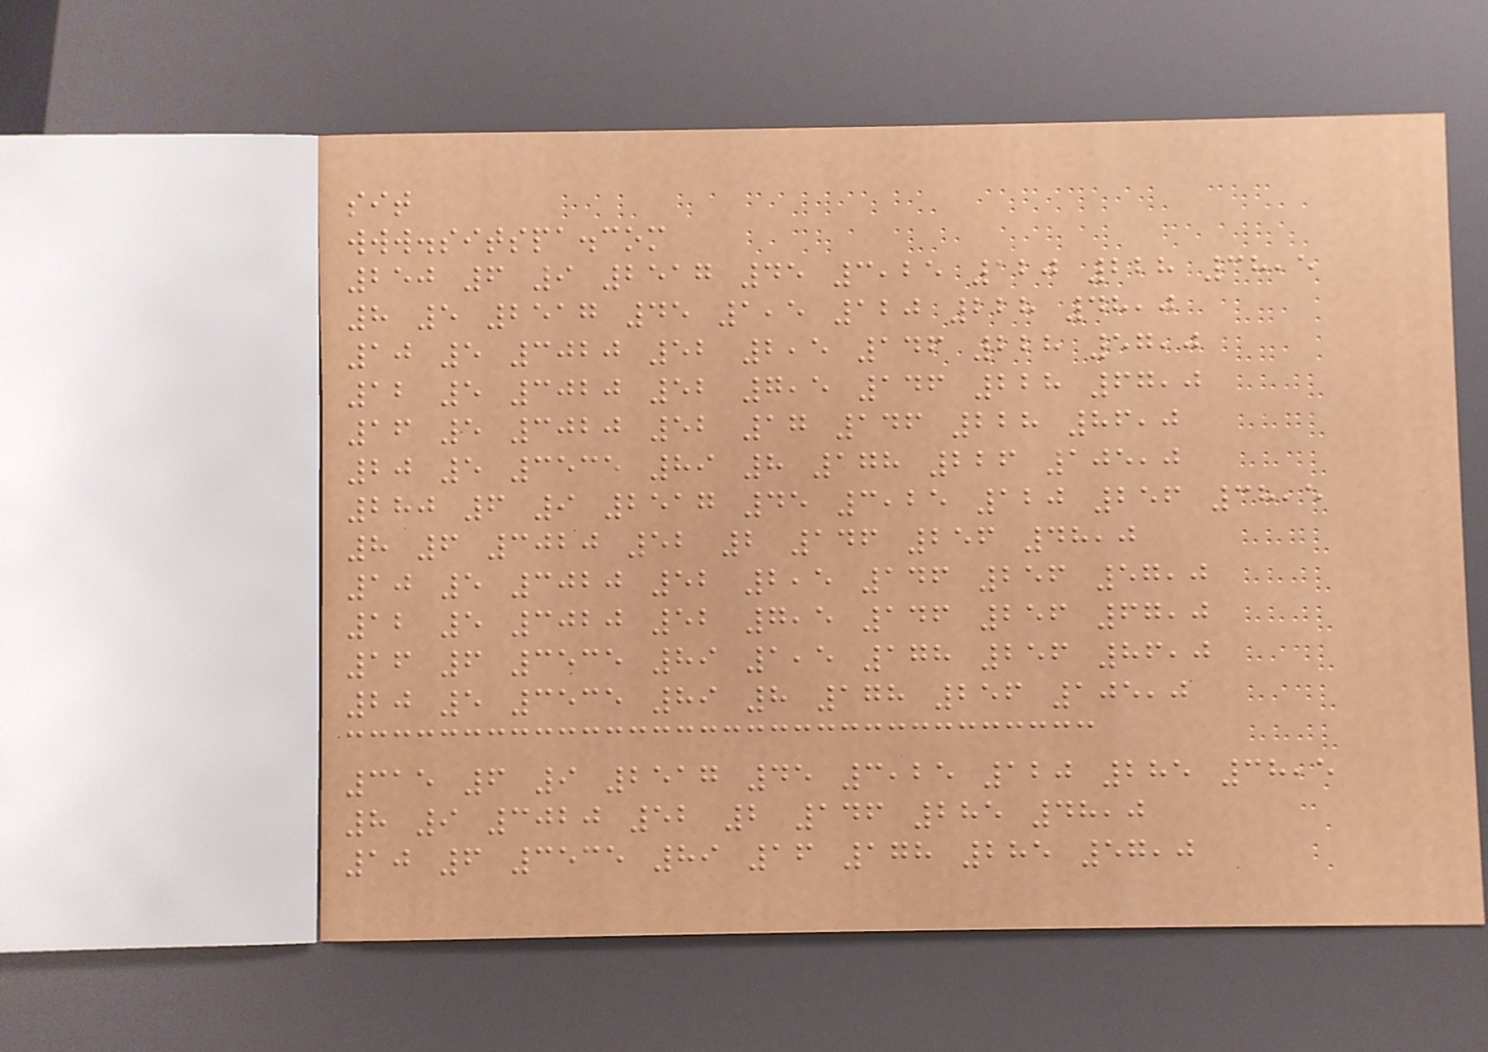sit
www.sitspa.com
250 6 9 2517 45 3,25 120 228 38,5
8 5 2517 45 1,5 120 228 48,0
10 5 3020 52 2,5 146 228 57,0
12 5 3020 52 7,5 146 228 67,0
16 5 3020 52 17 146 228 86,0
20 5 3535 89 8 178 226 105,0
280 6 9 2517 45 3,25 120 256 38,5
8 6 3020 52 2 146 256 48,0
10 5 3020 52 2,5 146 256 57,0
12 5 3020 52 7,5 146 256 67,0
16 6 3535 89 1,5 178 256 86,0
20 5 3535 89 8 178 256 105,0
315 6 9 2517 45 3,25 120 285 38,5
8 9 3020 52 2 146 285 48,0
10 6 3535 89 16 178 285 57,0
